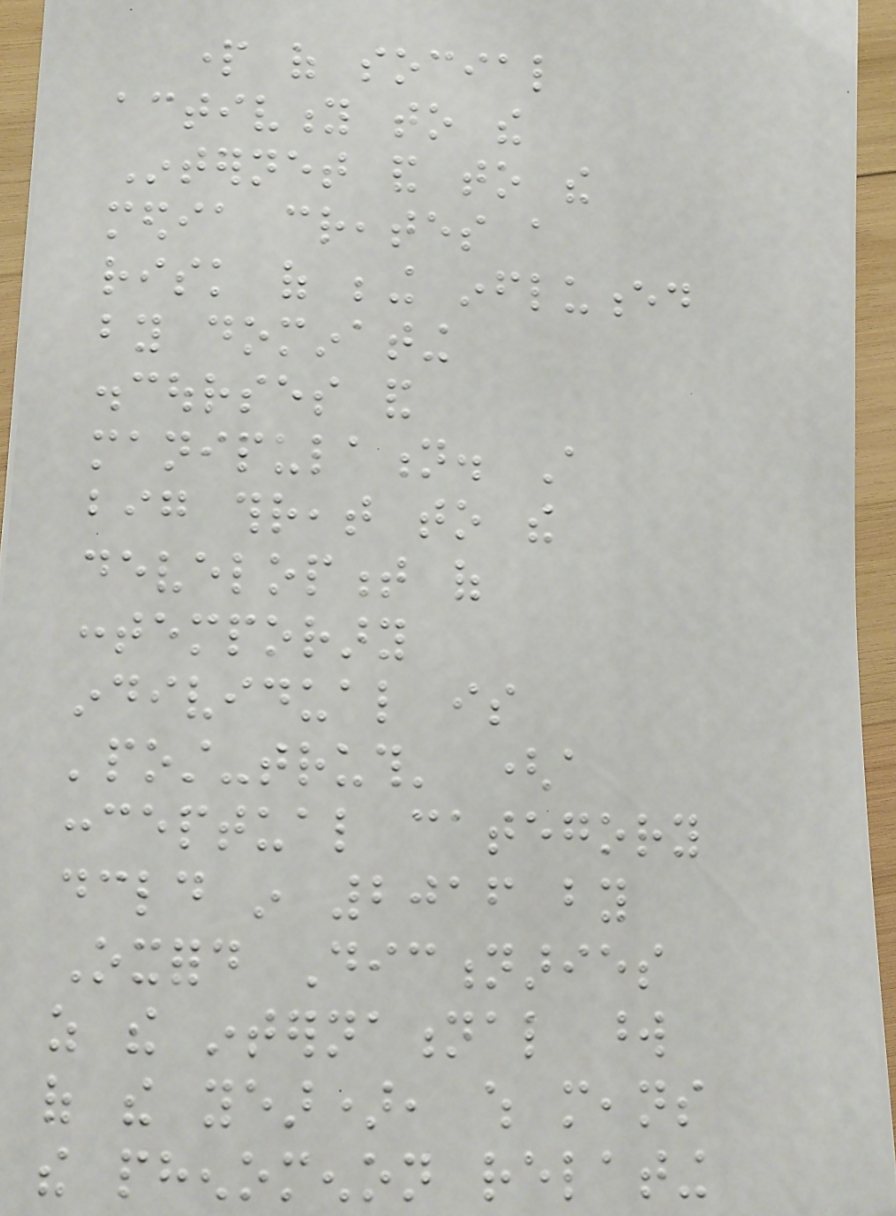part of social
activity to the
Internet and to the
media creates a
risk of being influenced
by dominating
discourses and
manipulation. A
big threat to the
development of
contemporary
individual is
'post-truth' (a
conceptual category
declared in 2016 by
Oxford Dictionaries
as the international word
of the year), which means
the phenomenon relating
